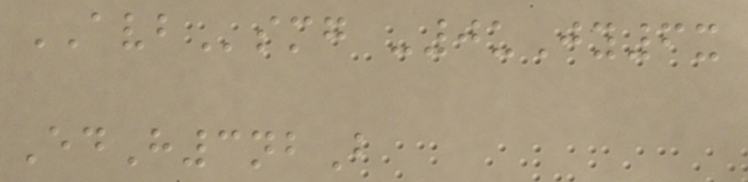AVBsmg -0uJy6x
EdH3nbB
